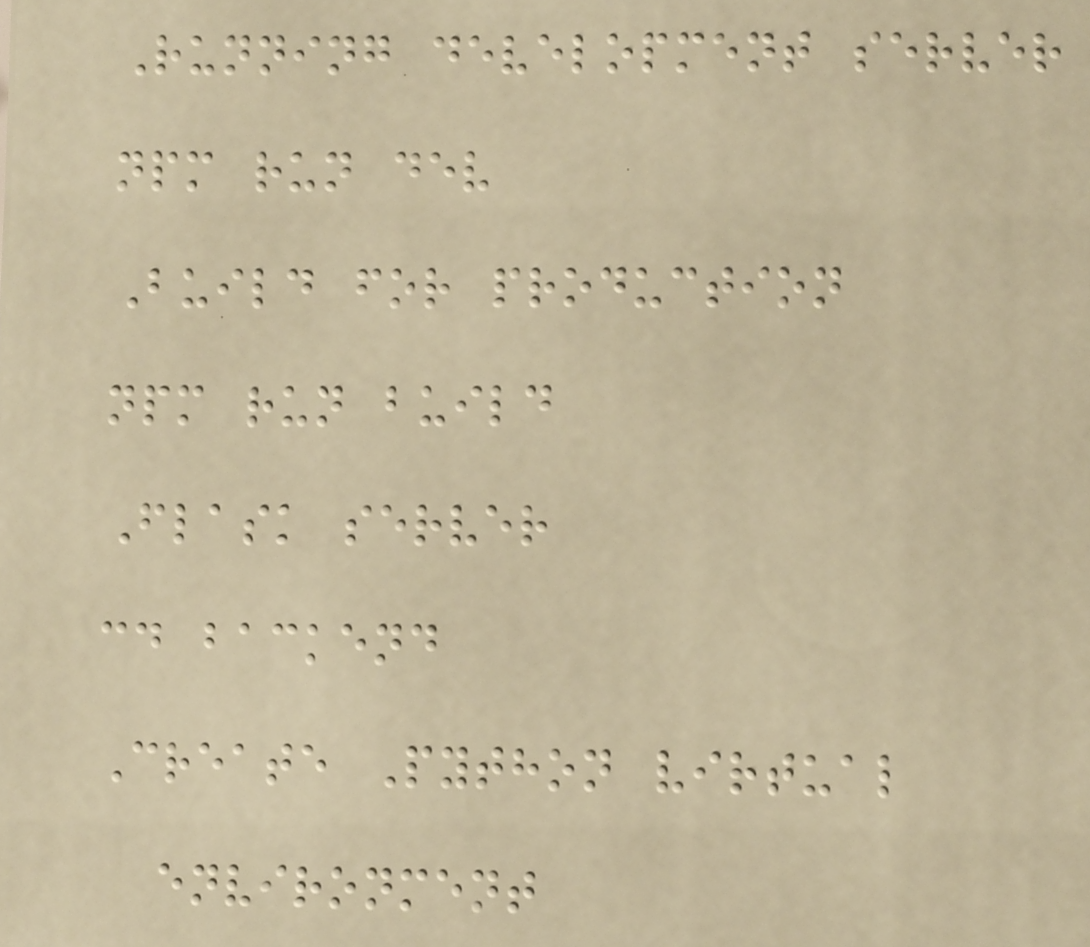Running development server
npm run dev
Build for production
npm run build
Flask server
cd backend
Create Python virtual
environment
